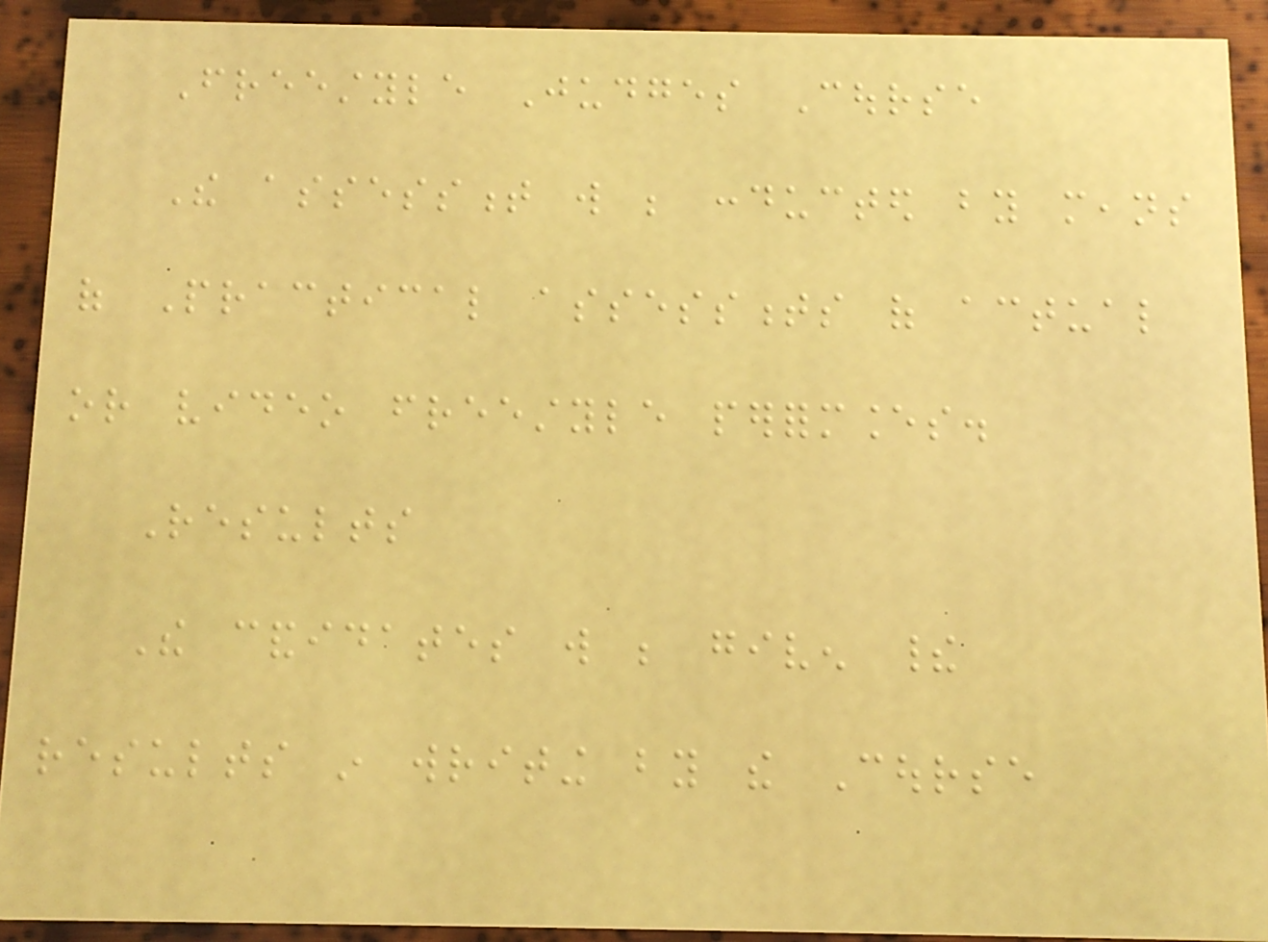Freestyle Judges Course
The assessment will be conducted by means
of Practical assessments of actual
or video freestyle performances.
Results
The candidates will be given their
results in writing by the Course
